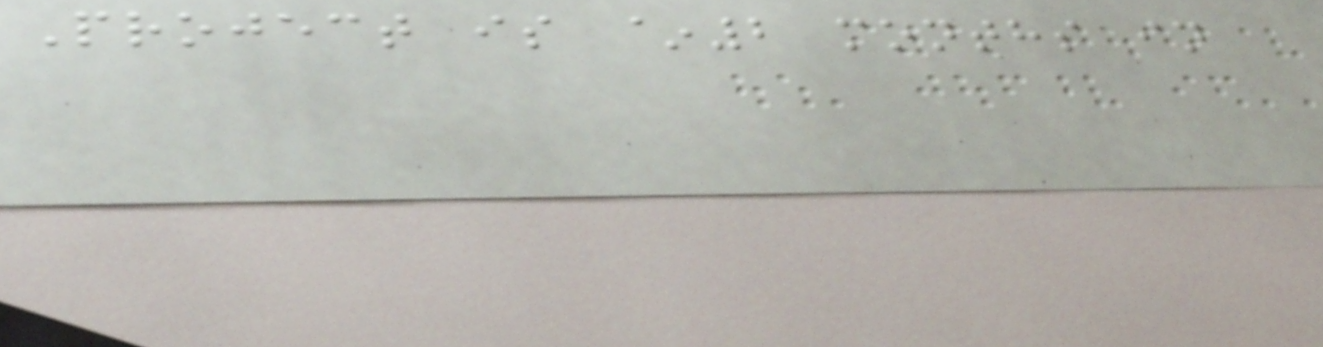Project is ~2 months in
